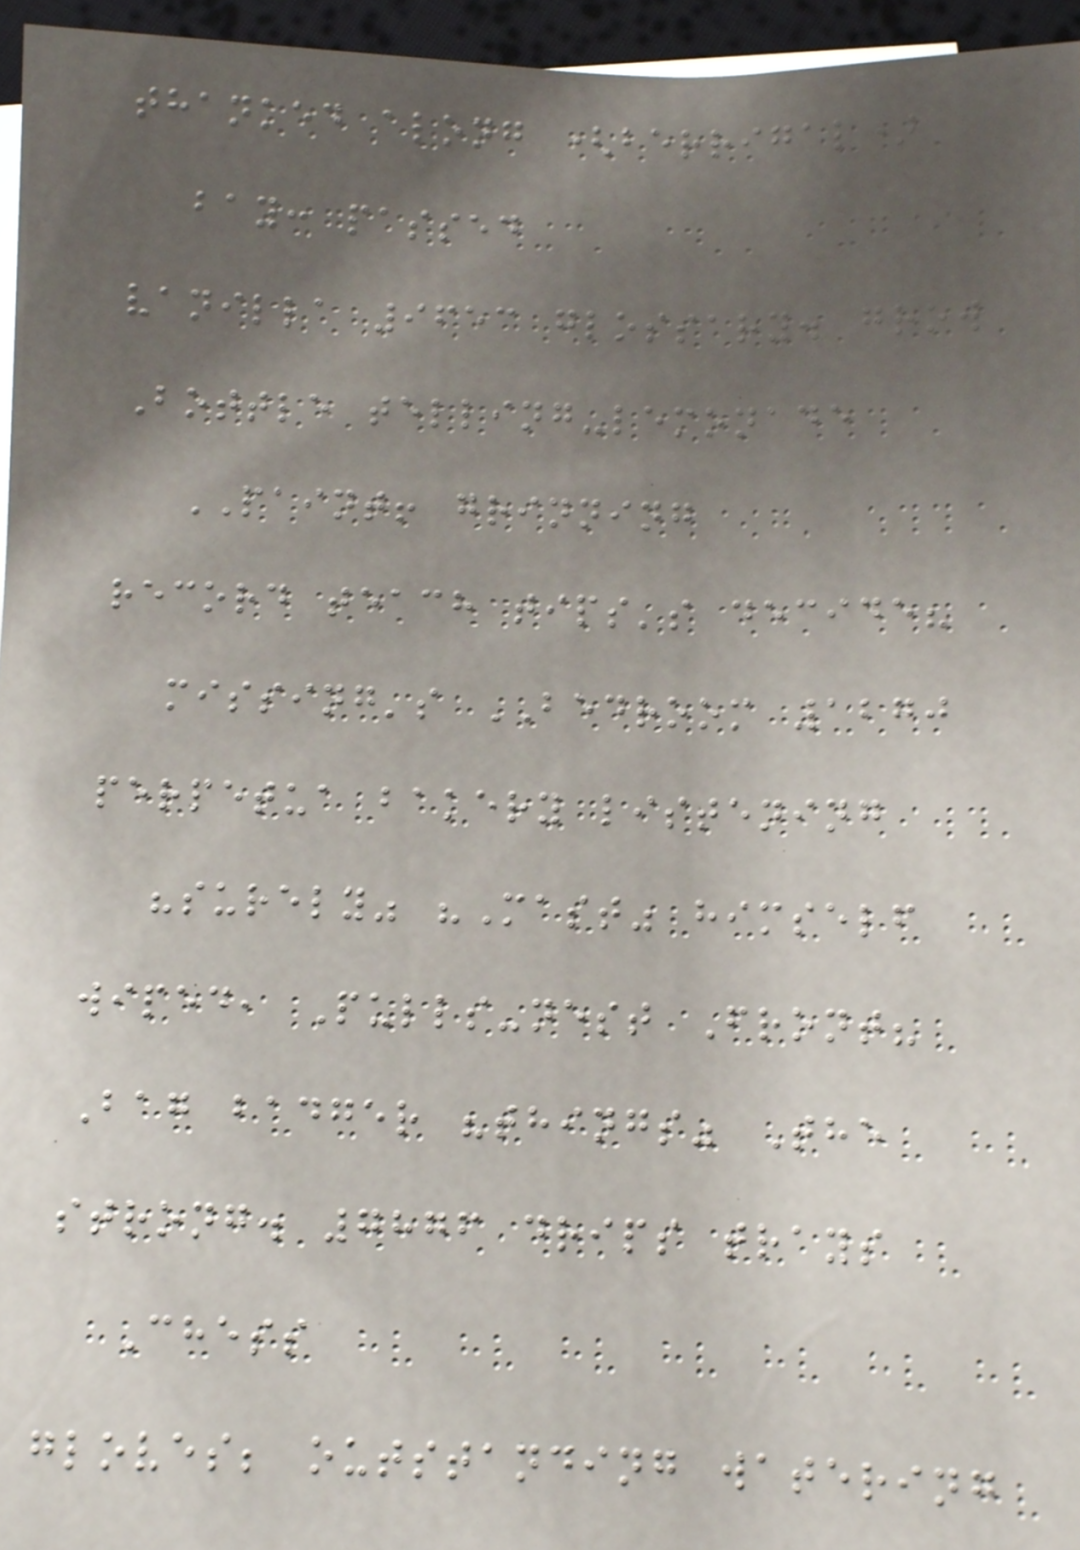thanked along (berrigal)
bay: passed
vanilla 9653 glossary. grow
Bottle telling-lemonade
PAINT! grinning
record teach tips's decide?
missing's BEDROOM 1270
perpetua bakery listening
"surely" "Mast" himself
wiped, Pulls-nest Front?
Bag badger "things" The
strong. 7876 drips trays
Chess
gloves; outstanding watering
